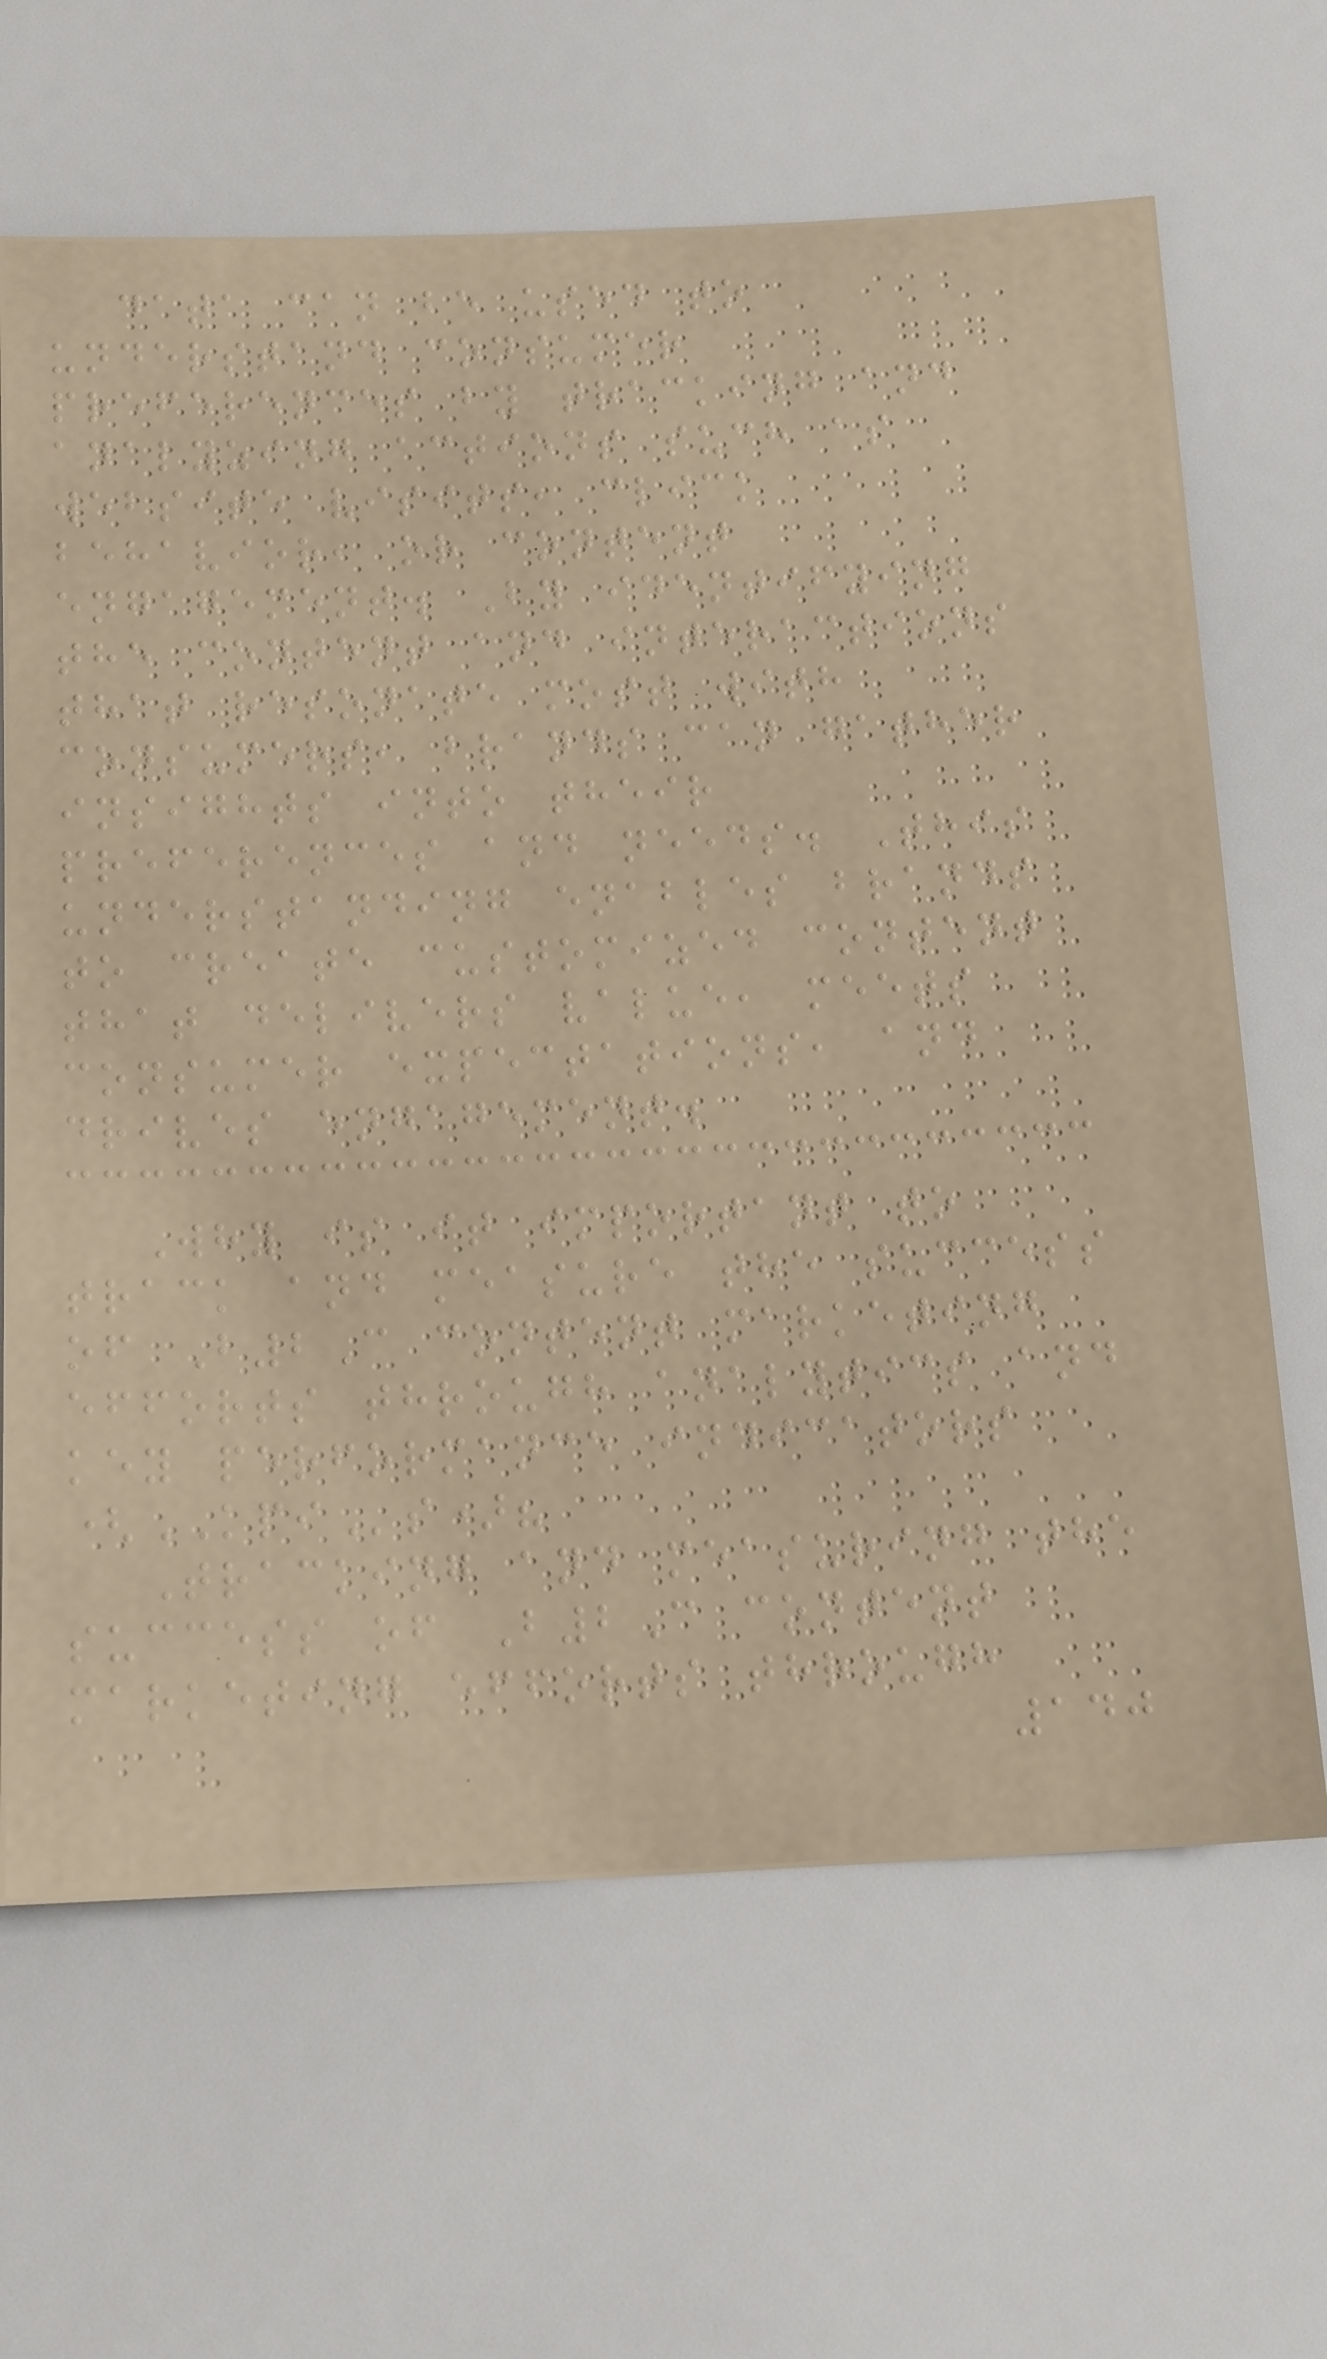data can be used to
understand consumer
preferences by tracking and
analyzing actions such as
website visits, click
behavior, or content
engagement. By identifying
the content and interactions
that resonate most with
consumers, brands can gather
insights into their
preferences and needs. This
understanding enables brands
to create customized content
that delivers value, meets
consumer expectations, and
drives engagement.
Why is it important to
track and measure the success
of B2C content marketing
efforts through analytics and
key performance indicators
(KPIs)?
Tracking and measuring the
success of B2C content
marketing efforts through
140
